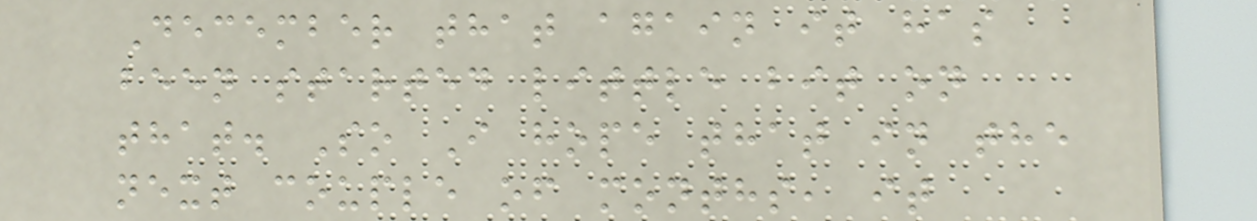December that again it has
been started little bit on
that. So I hope that in the
next couple of months, it
